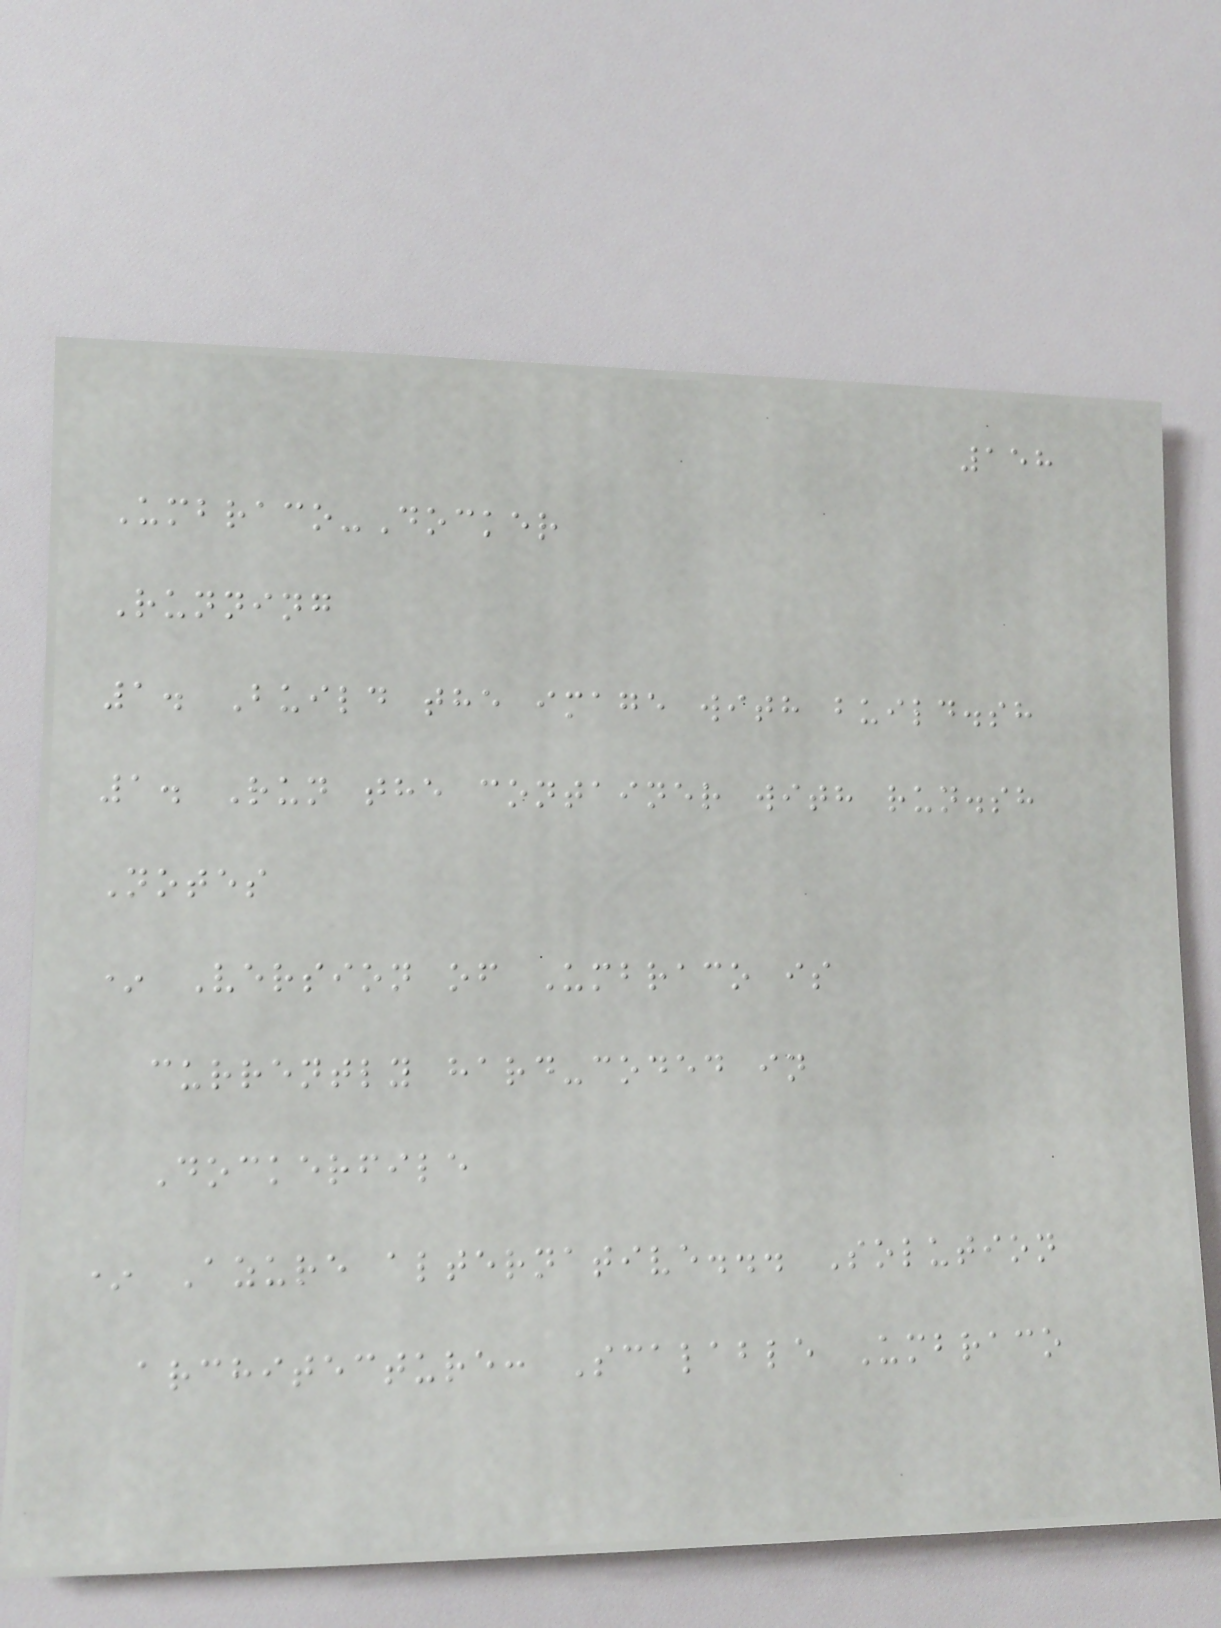158
Umbraco-Docker
Running
1. Build the image with build.sh
1. Run the container with run.sh
Notes
* Version of Umbraco is
currently hard-coded in
Dockerfile
* Azure alternative... Solution
architecture: Scalable Umbraco
